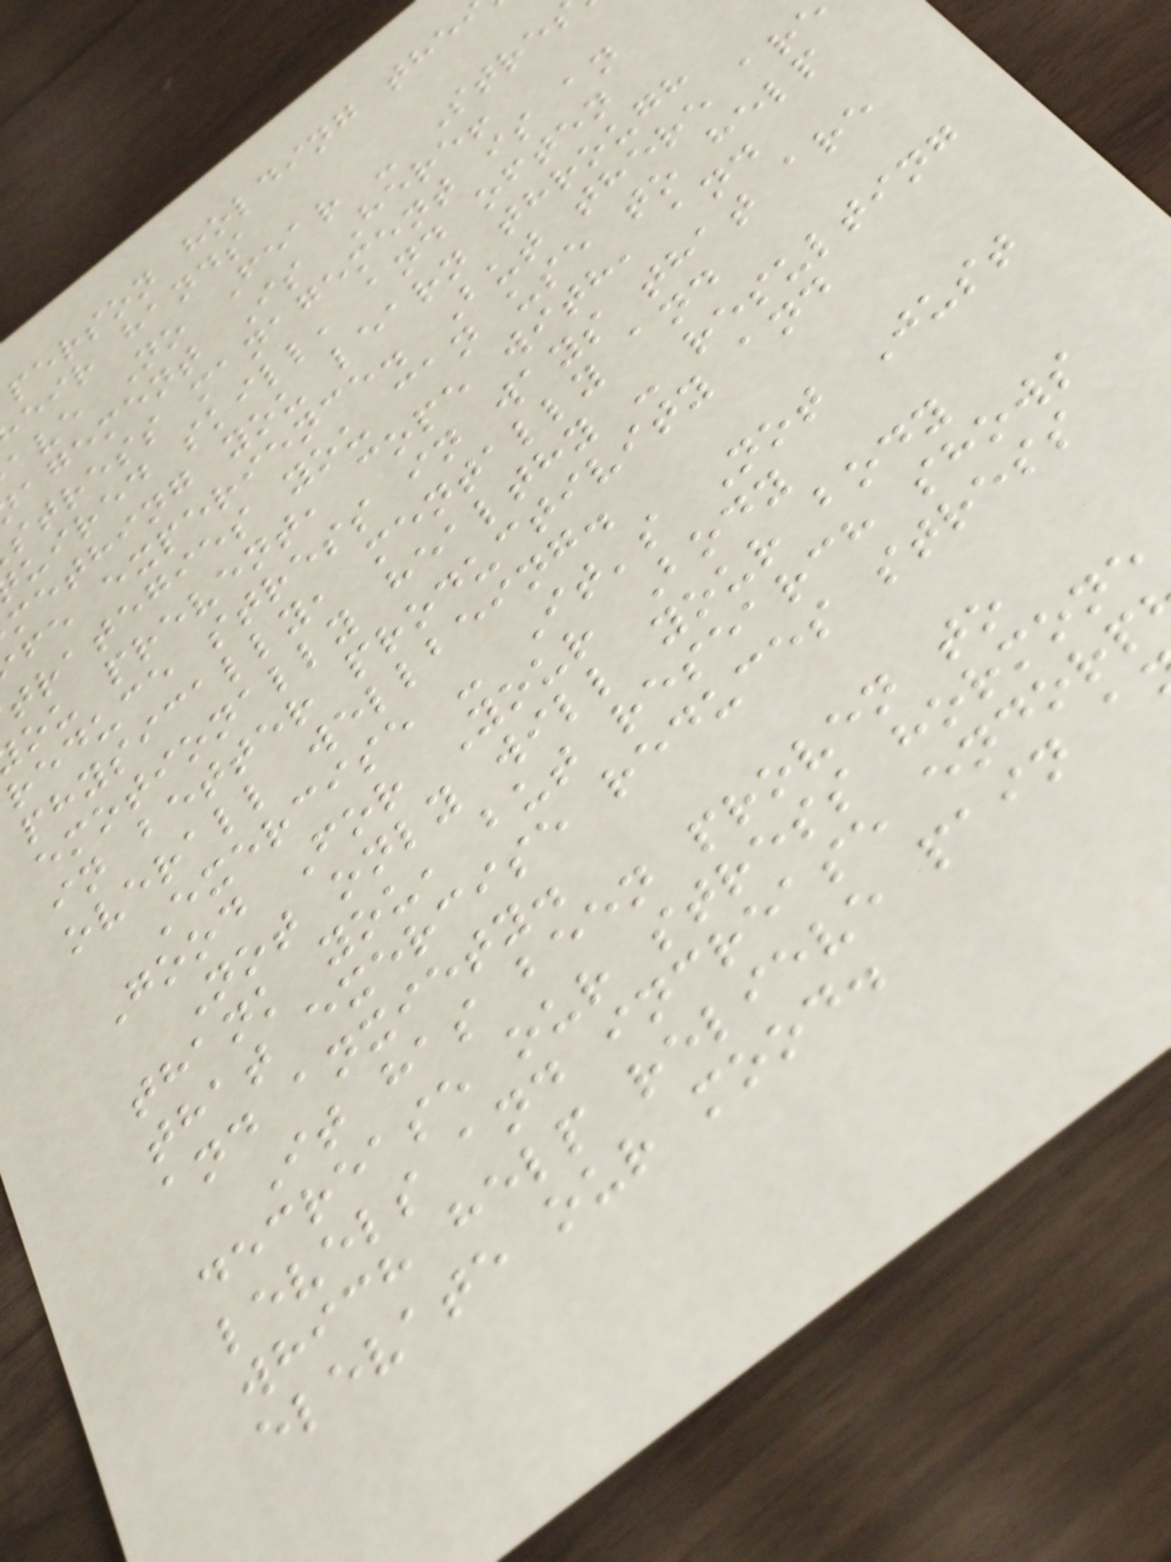person holding the
eir hands
ave No Fear - Stre
agement Is Here!
stress management is an
uired skill, and often
mething you learn through
fe experience. But there ar
trategies you can use to help
ou prevent, cope with, and
reduce stress in ways that are
physically, mentally and
emotionally healthy - resulting
in better productivity and
overall wellbeing.
Exercise - It's Not Just
Good For Your Body
Not only will your body
thank you, but research shows
that exercise reduces stress
and anxiety.
It has been proven to
decrease our stress hormone
levels and increase endorp
which help relieve pain a
elevate our mood.
